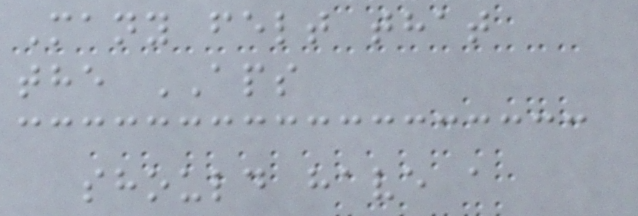Many felt that
the APS
should have a
